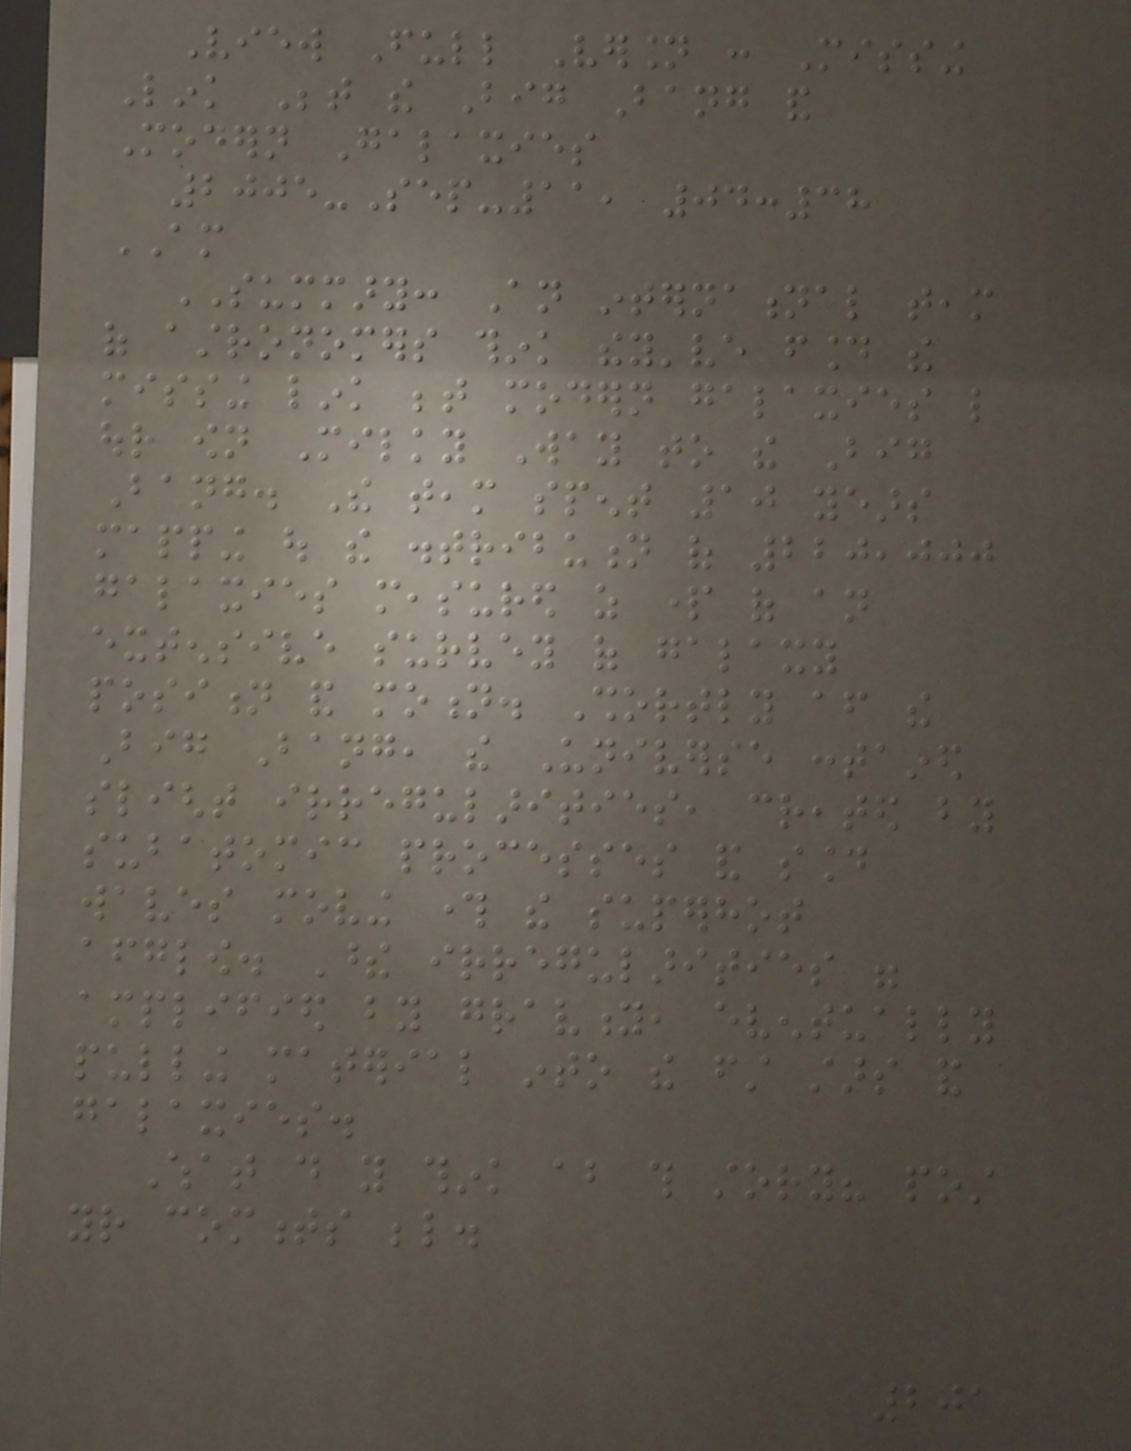View Full Version : Missing
Link Between the Big Bang and
Modern Galaxies
2005-Sep-11, 04:38
AM
SUMMARY: An international team
of astronomers think they've found the
missing link between modern galaxies like
our own Milky Way to the Big
Bang. The team spent 10 years
mapping out the distribution of 220,000
galaxies measured as part of an
extensive survey of galaxy
position and motion. Shortly after the
Big Bang, the Universe contained
slight irregularities, created by
subatomic processes and sound
waves moving through the superhot
afterglow. These irregularities were
amplified by gravity, eventually
pulling material into the first stars and
galaxies.
What do you think about this story? post
your comments below.
201
